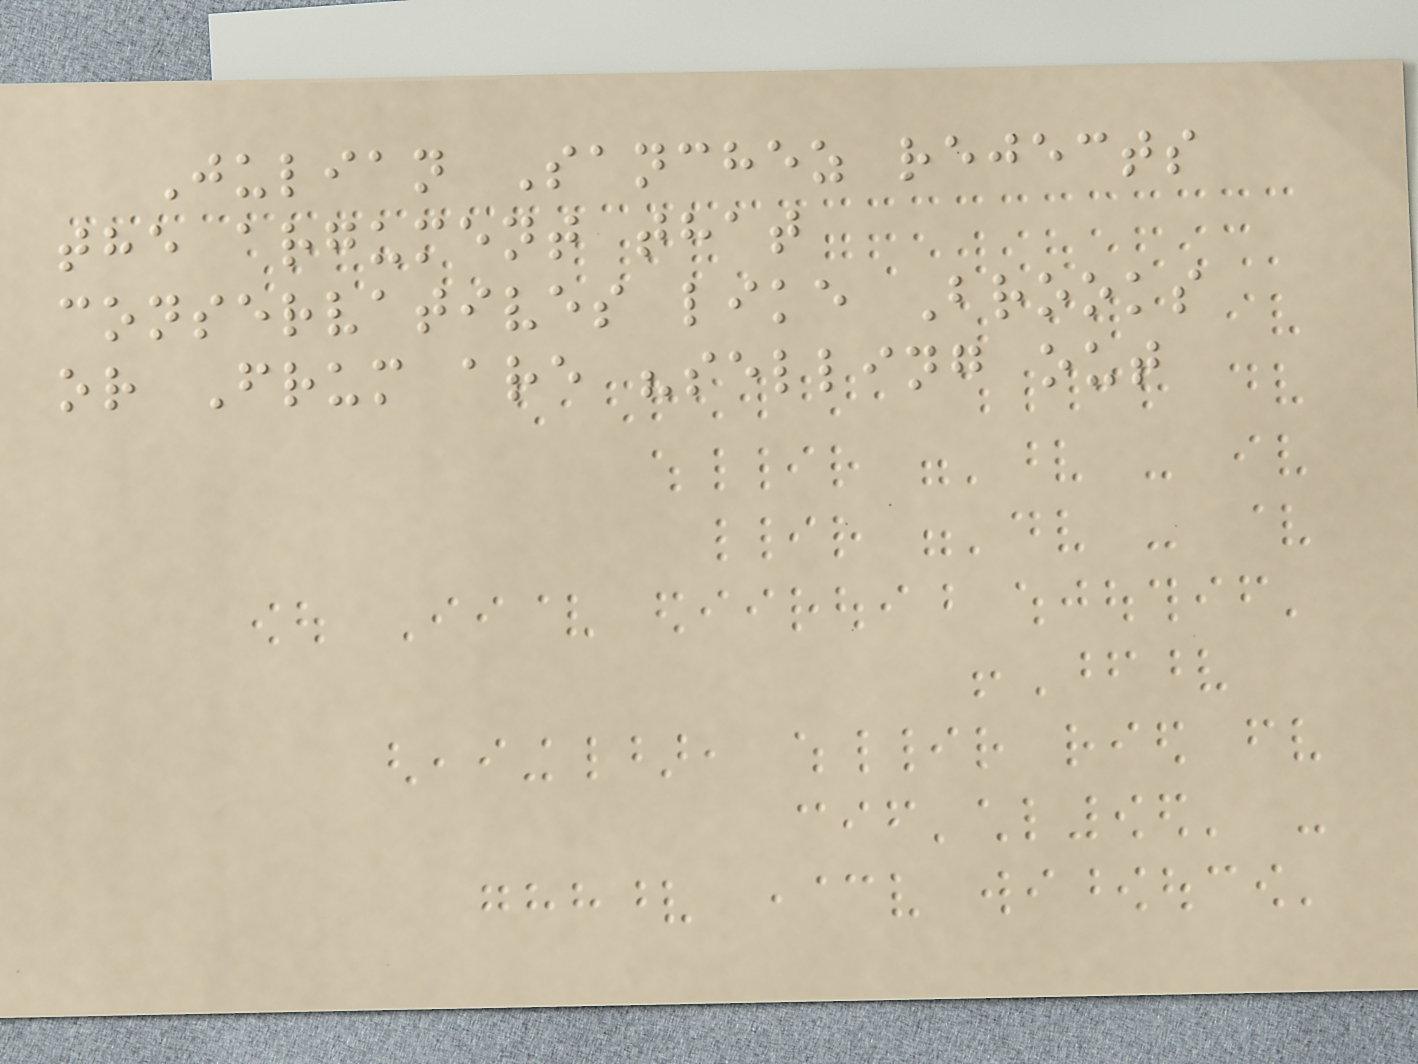Julian Sanchez rejects
the argument that
conservatives like Brooks
or Frum are "selling out
